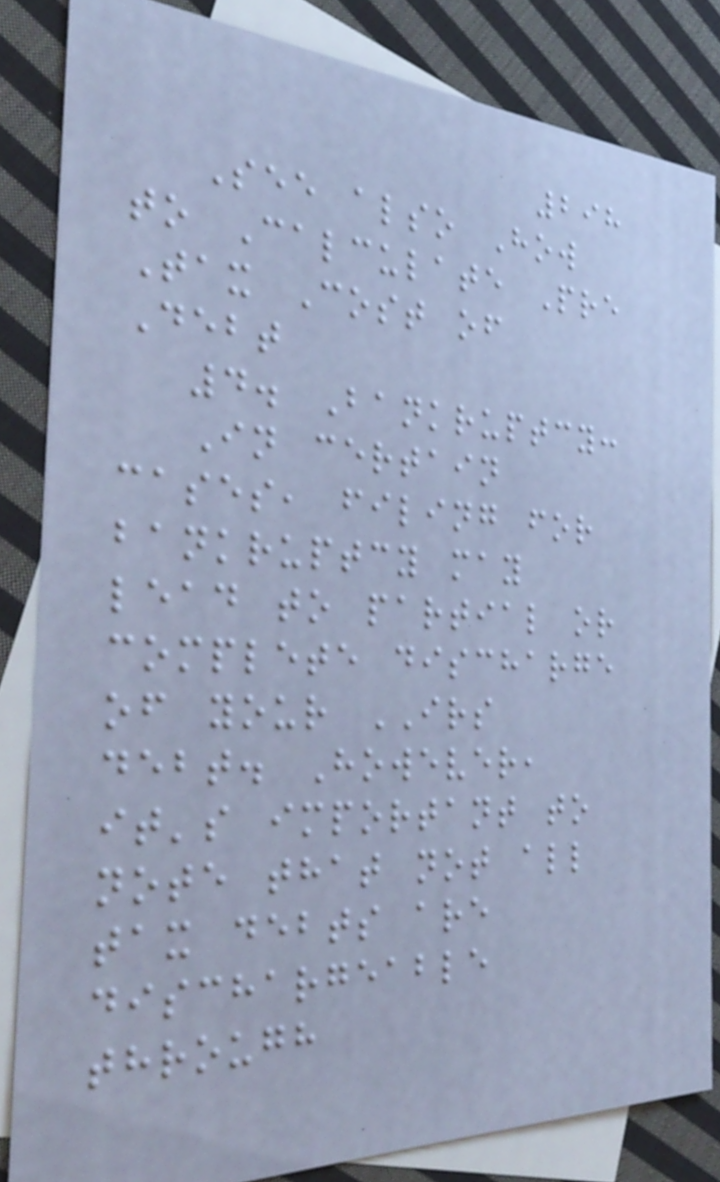298
See also How
to Calculate Pre
Tax Cost of
Debt
4. Bankruptcy:
In certain
cases, filing for
bankruptcy may
lead to partial or
complete discharge
of your IRS
debt. However,
it's important to
note that not all
tax debts are
dischargeable
through
